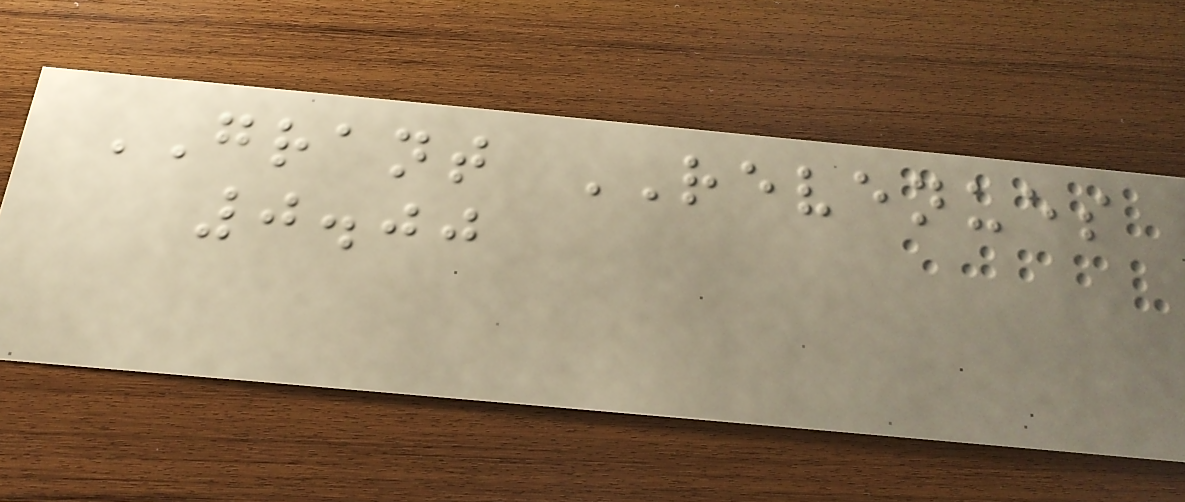GRANT REVENUES
0.00
